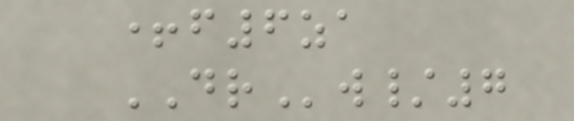+f6za
DRw/7
